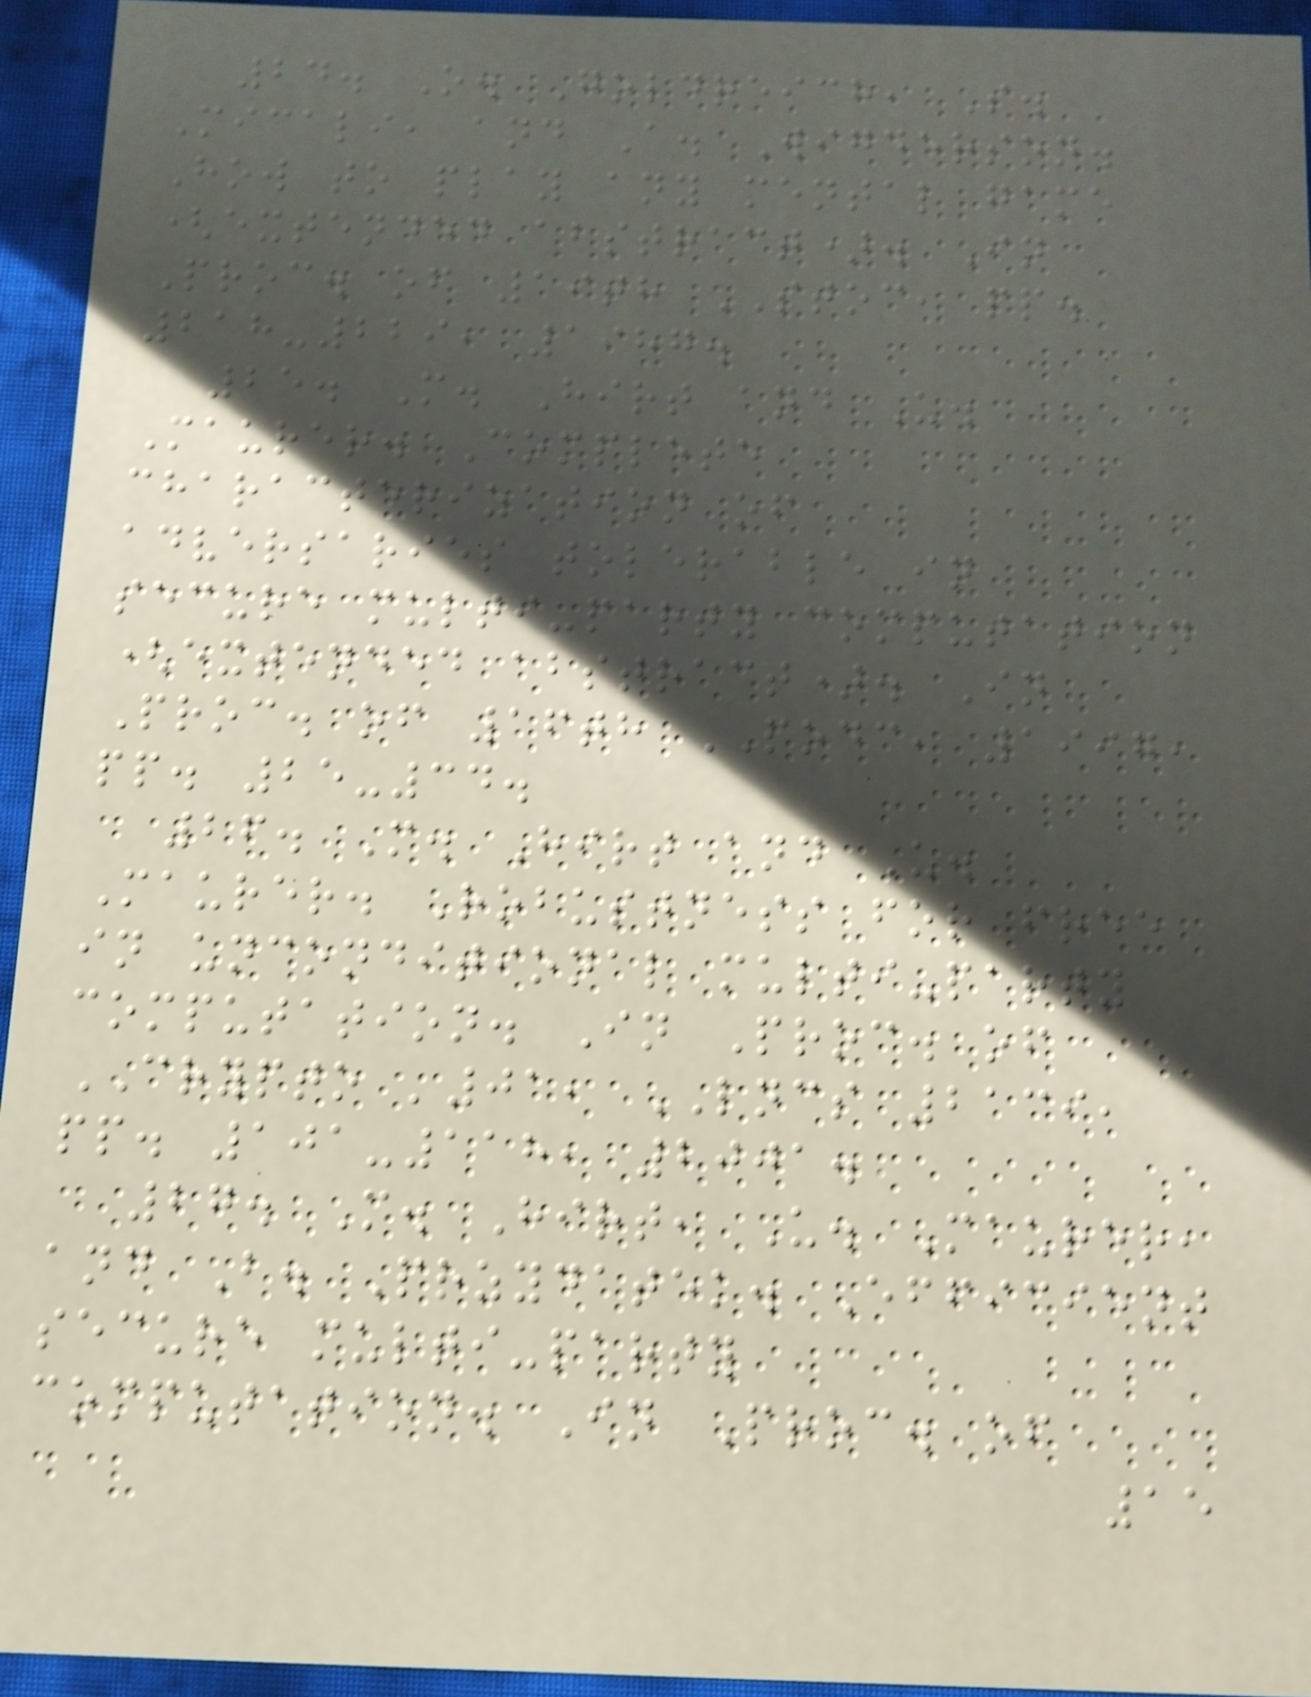24. O. Goldreich, S.
Micali, and A. Wigderson.
How to play any mental game
(extended abstract). In
Proc. of 19th STOC, pp.
218-229, 1987.
25. M. Hirt and U.
Maurer. Complete
characterization of
adversaries tolerable in
secure multi-party computation
(extended abstract). In
Proc. of 16th PODC, 1997,
pp. 25-34.
26. M. Hirt and U.
Maurer. Robustness for free
in unconditional multi-party
computation. In Proc. of
CRYPTO '01, LNCS 2139,
pp. 101-118, 2001.
27. M. Hirt, U. Maurer,
and B. Przydatek. Efficient
secure multi-party
computation. In Proc. of
15
